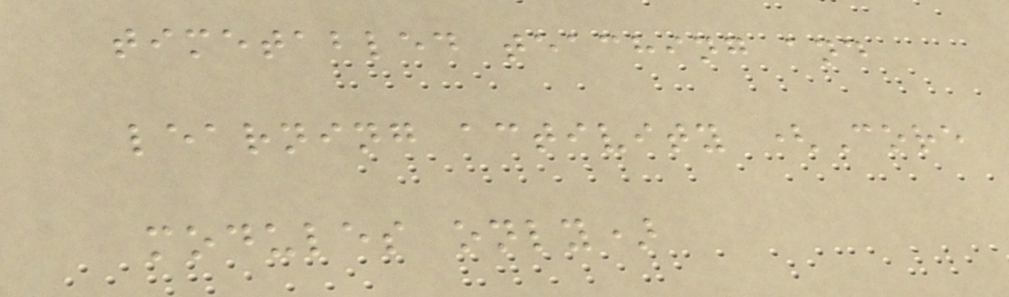timetabled teaching and
learning activity (Core
modules only)
